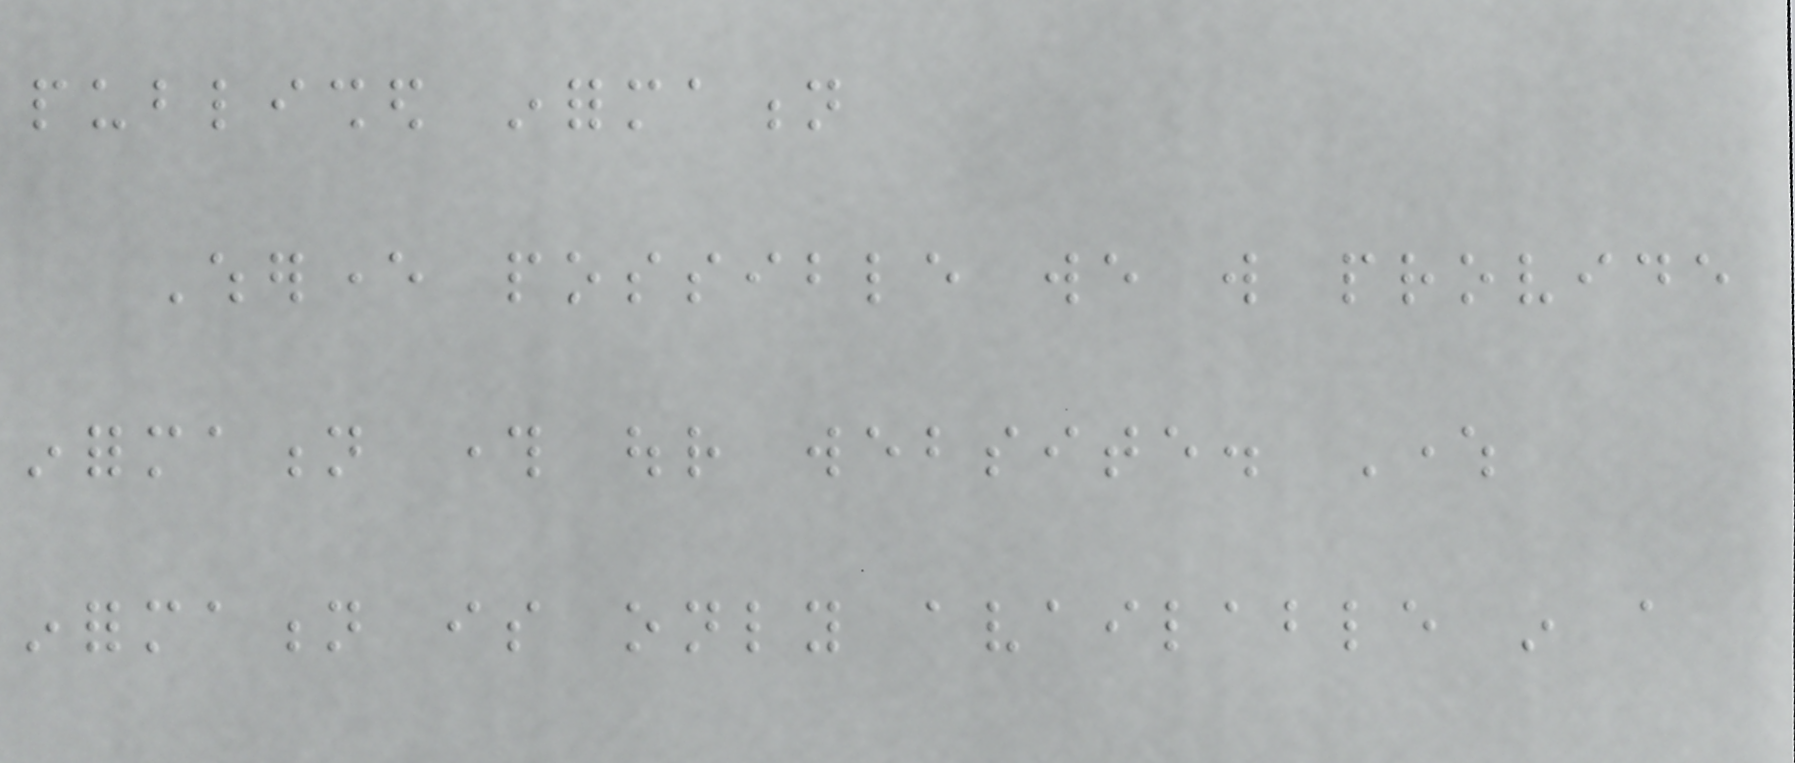published information
Wherever possible we will provide
information through our website. Where
information is only available in a
